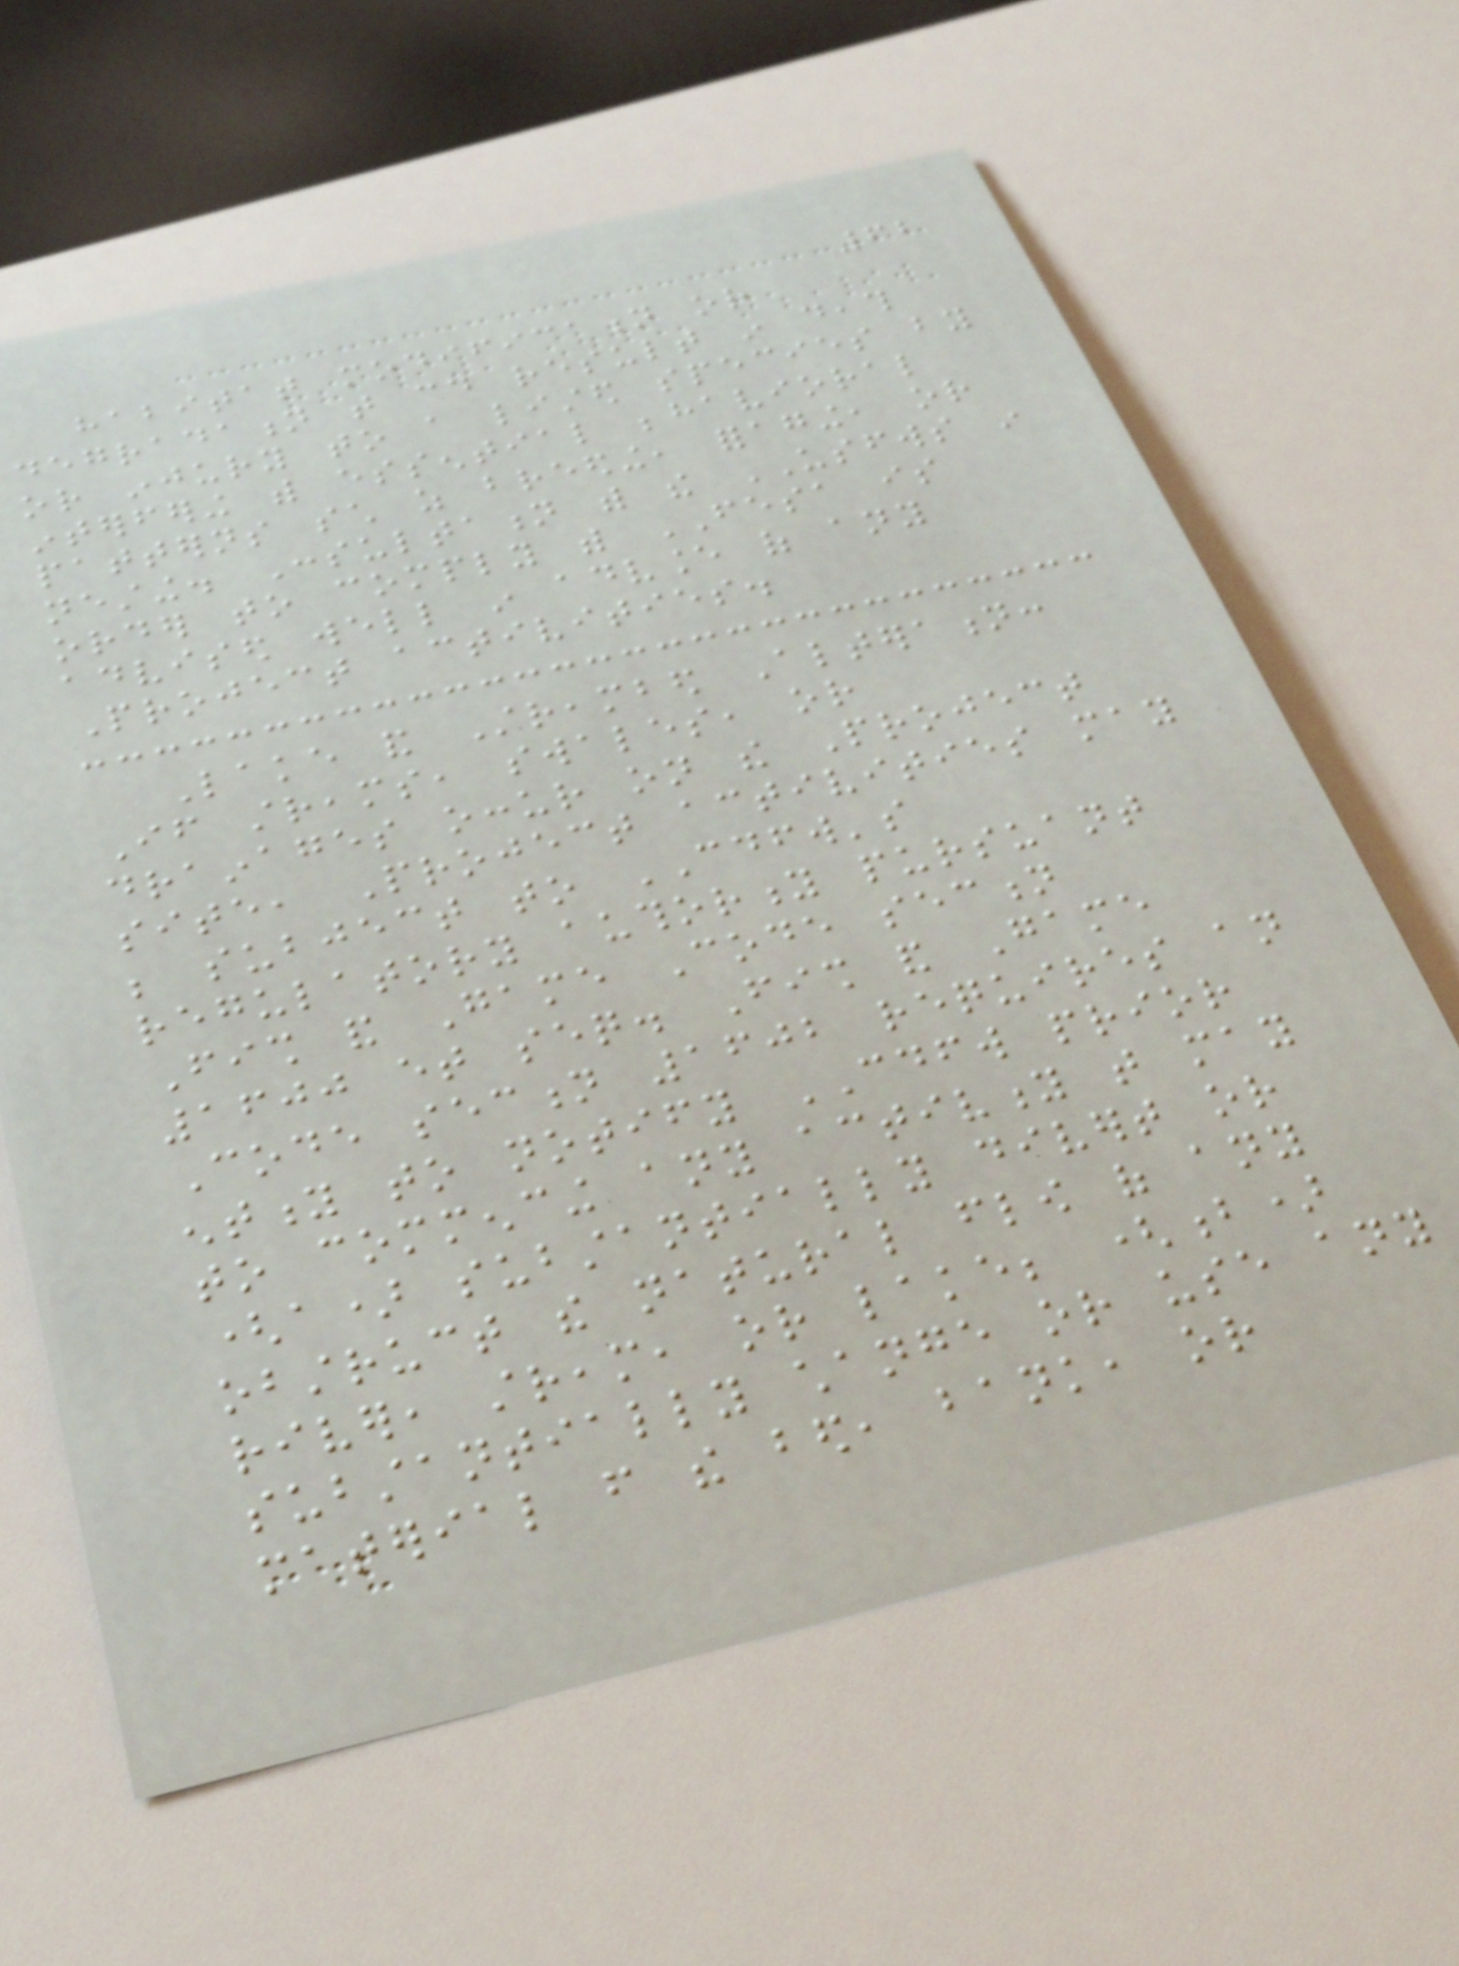62
habitat modification or
degradation that could result in death
or injury to a listed species by
interfering with essential behavioral
patterns such as breeding, foraging, or
nesting. Consultation with the USFWS in
order to comply with FESA is
advised well in advance of any
Project activities.
Lake and Streambed Alteration:
If streams, swales, or
drainages occur on the Project
site, Project activities may
be subject to CDFW's
regulatory authority pursuant
Fish and Game Code section
1600 et seq. Fish and Game
Code section 1602 requires an
entity to notify CDFW prior
to commencing any activity that may
(a) substantially divert or
obstruct the natural flow of any
river, stream, or lake; (b)
substantially change or use any
material from the bed, bank, or
